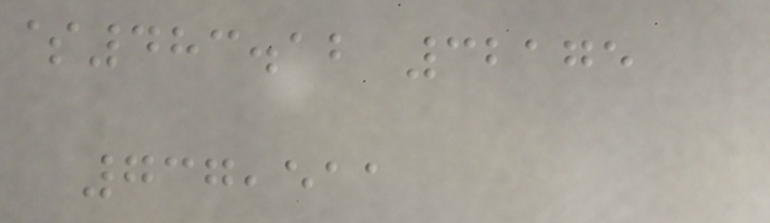$483.12 32175
737,511
